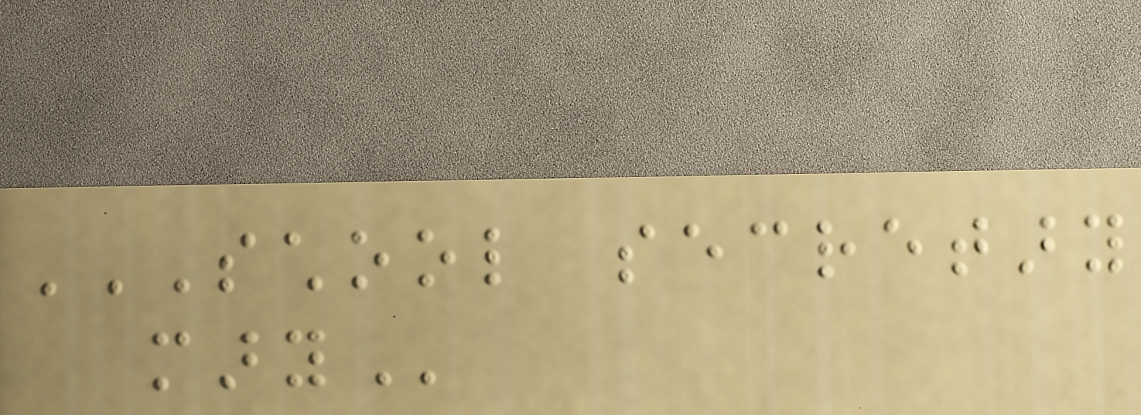SCHOOL SECRETARY
MARY
